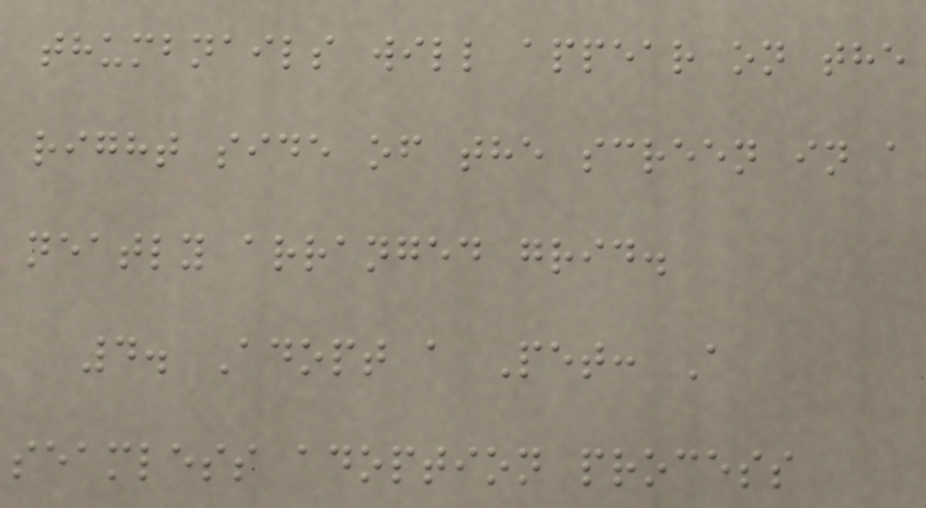thumbnails will appear on the
right side of the screen in a
neatly arranged grid.
4. Adopt a Pet: A
seamless adoption process
